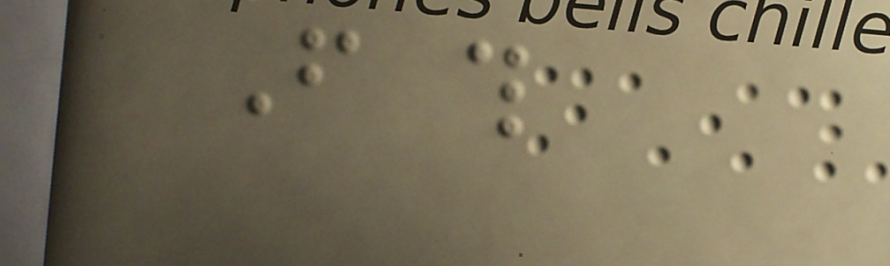From this
